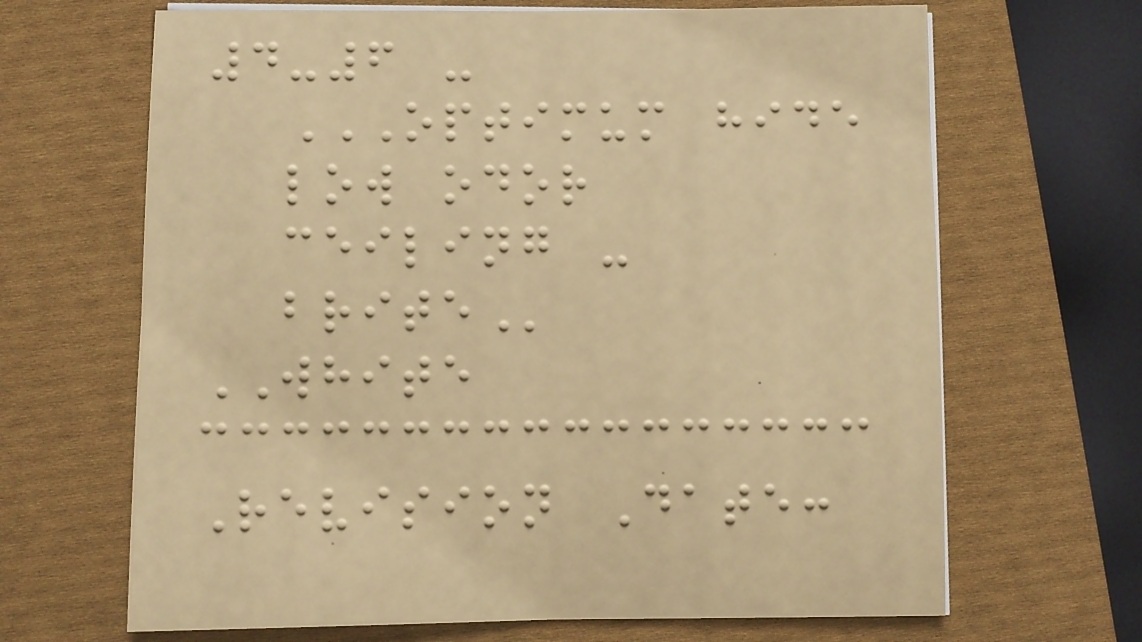4-6 -
OPTIMUM HIDE
LOW ODOR
CEILING -
BRITE
WHITE
Revision Date:
